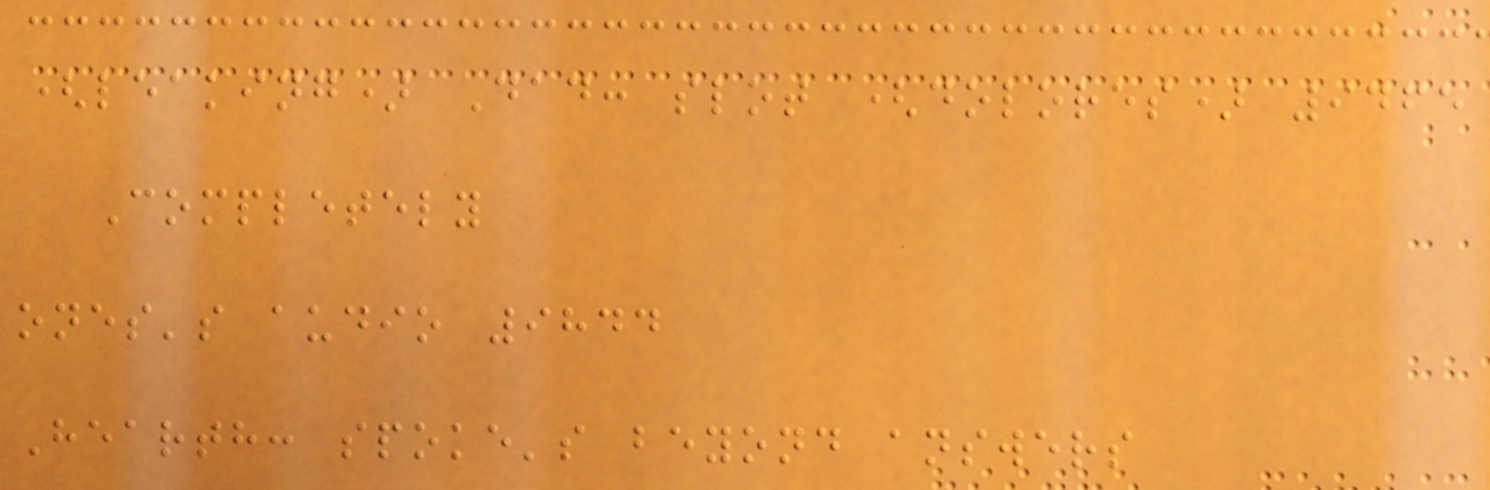(leaking) Dad: slot (dolores) 9465
Completely
ones's audio 9844
Hearth: spoke's beyond answers
